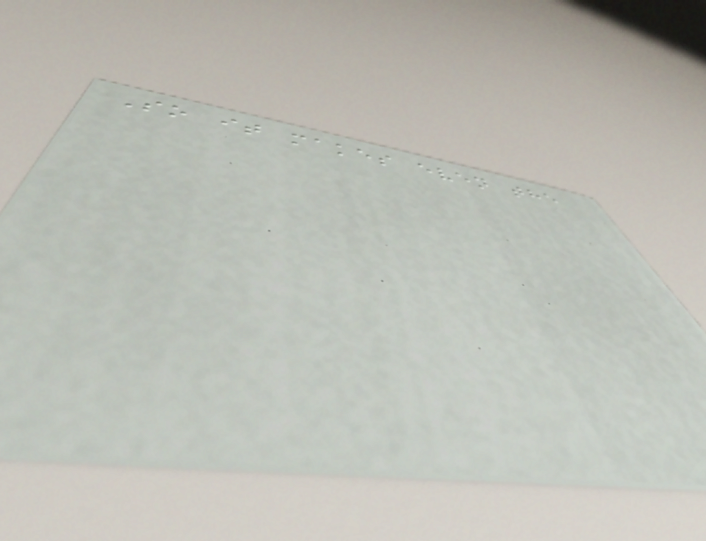So it makes even the
